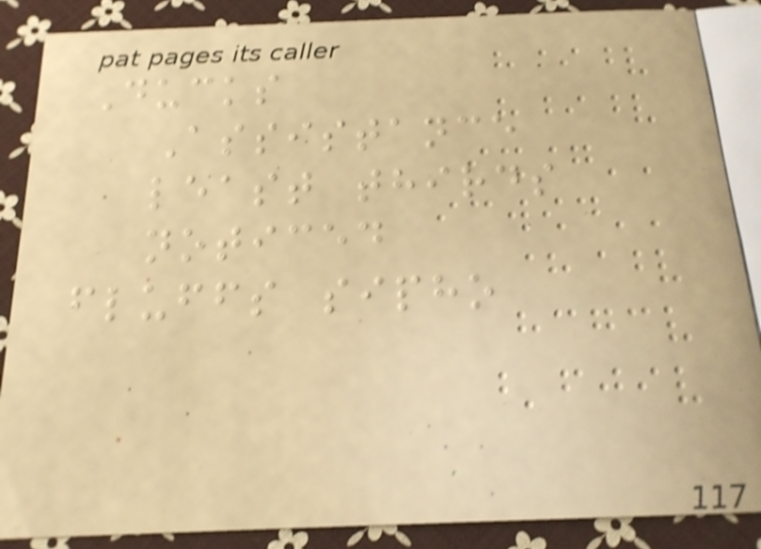Ducks
Assistance
least thirds
noticed
fluffs sipho
